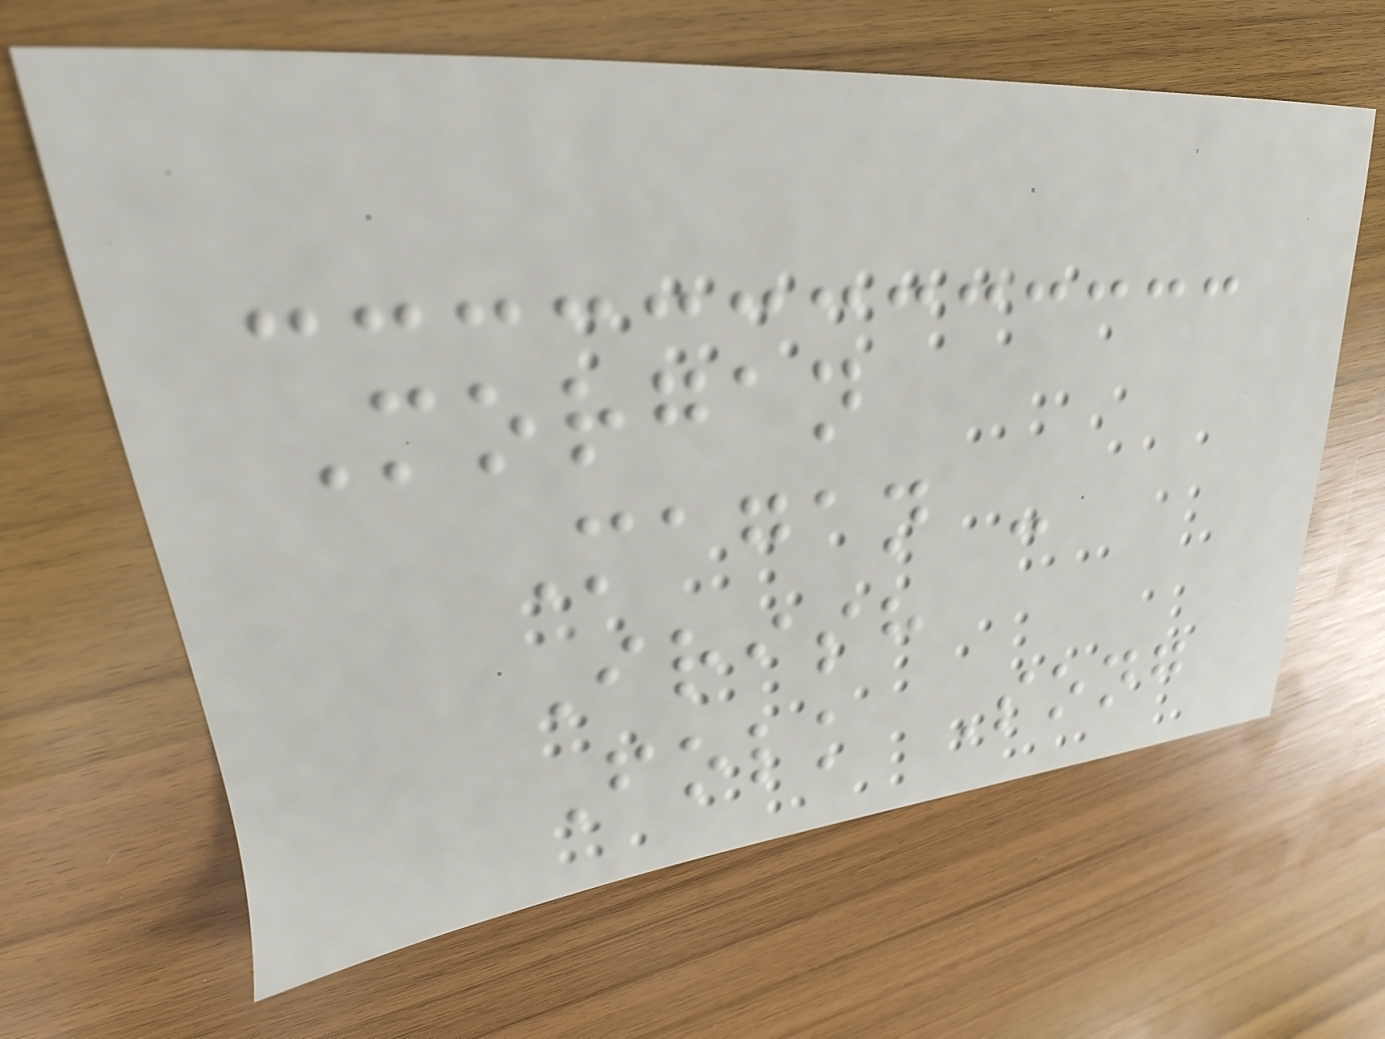Morgan
Magan -
Irish
Folk Song
